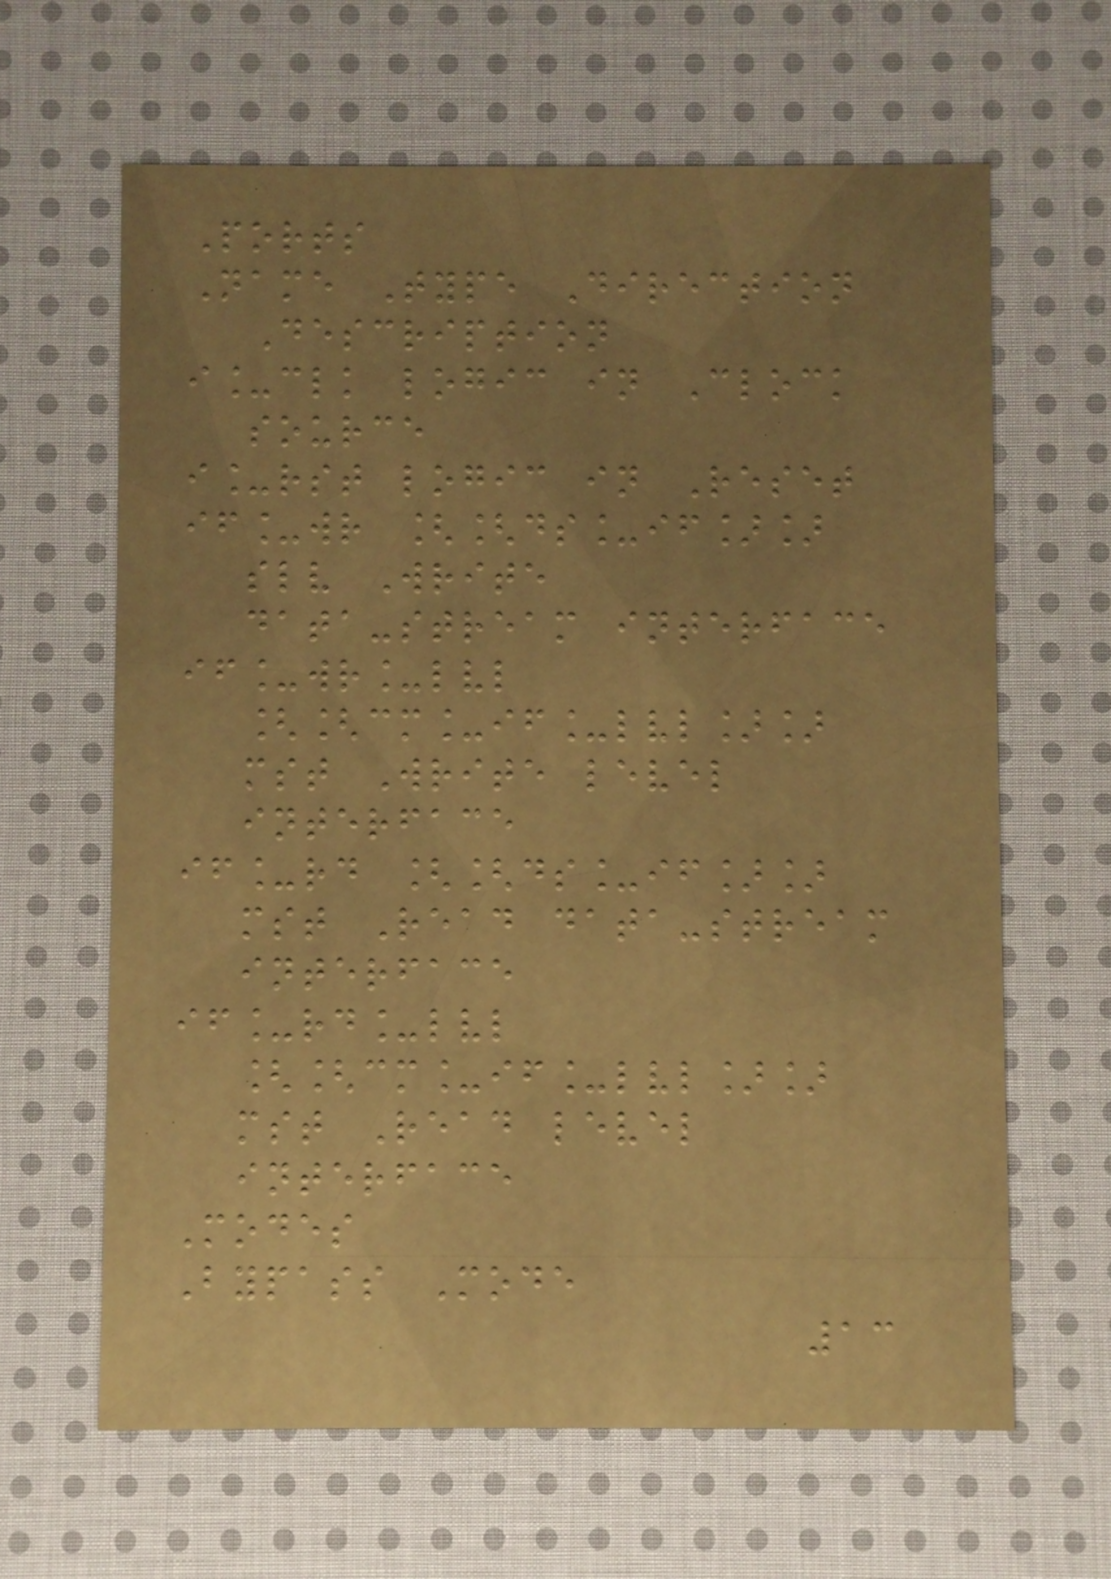Ports
Name Type Direction
Description
i_clk logic in Clock
source
i_rst logic in Reset
if_wr [[ds_if]]
slv Write
data-stream interface
if_wr_lvl
[[cm_if_lvl]]
mst Write level
interface
if_rd [[ds_if]]
mst Read data-stream
interface
if_rd_lvl
[[cm_if_lvl]]
mst Read level
interface
Modes
Bypass Mode
13
